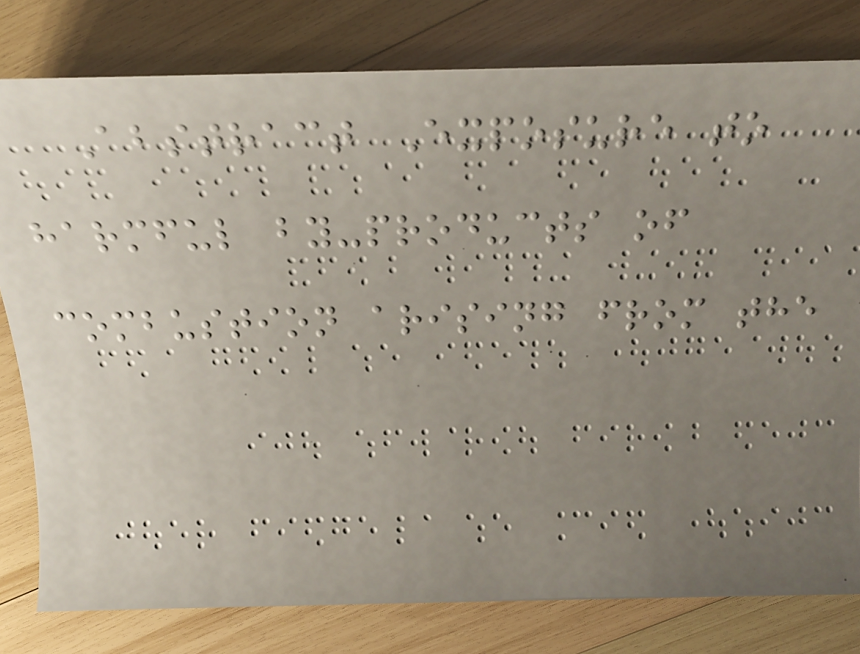Abstract Exposure to
harmful by-products of
combustion arising from the
